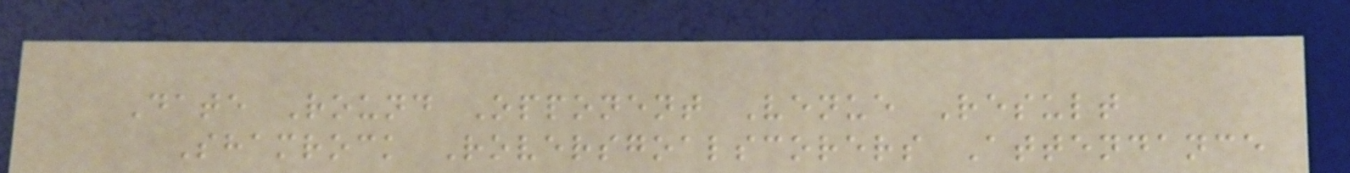Date Round Opponent Venue Result
Shamrock Roversgoalscorers Attendance
